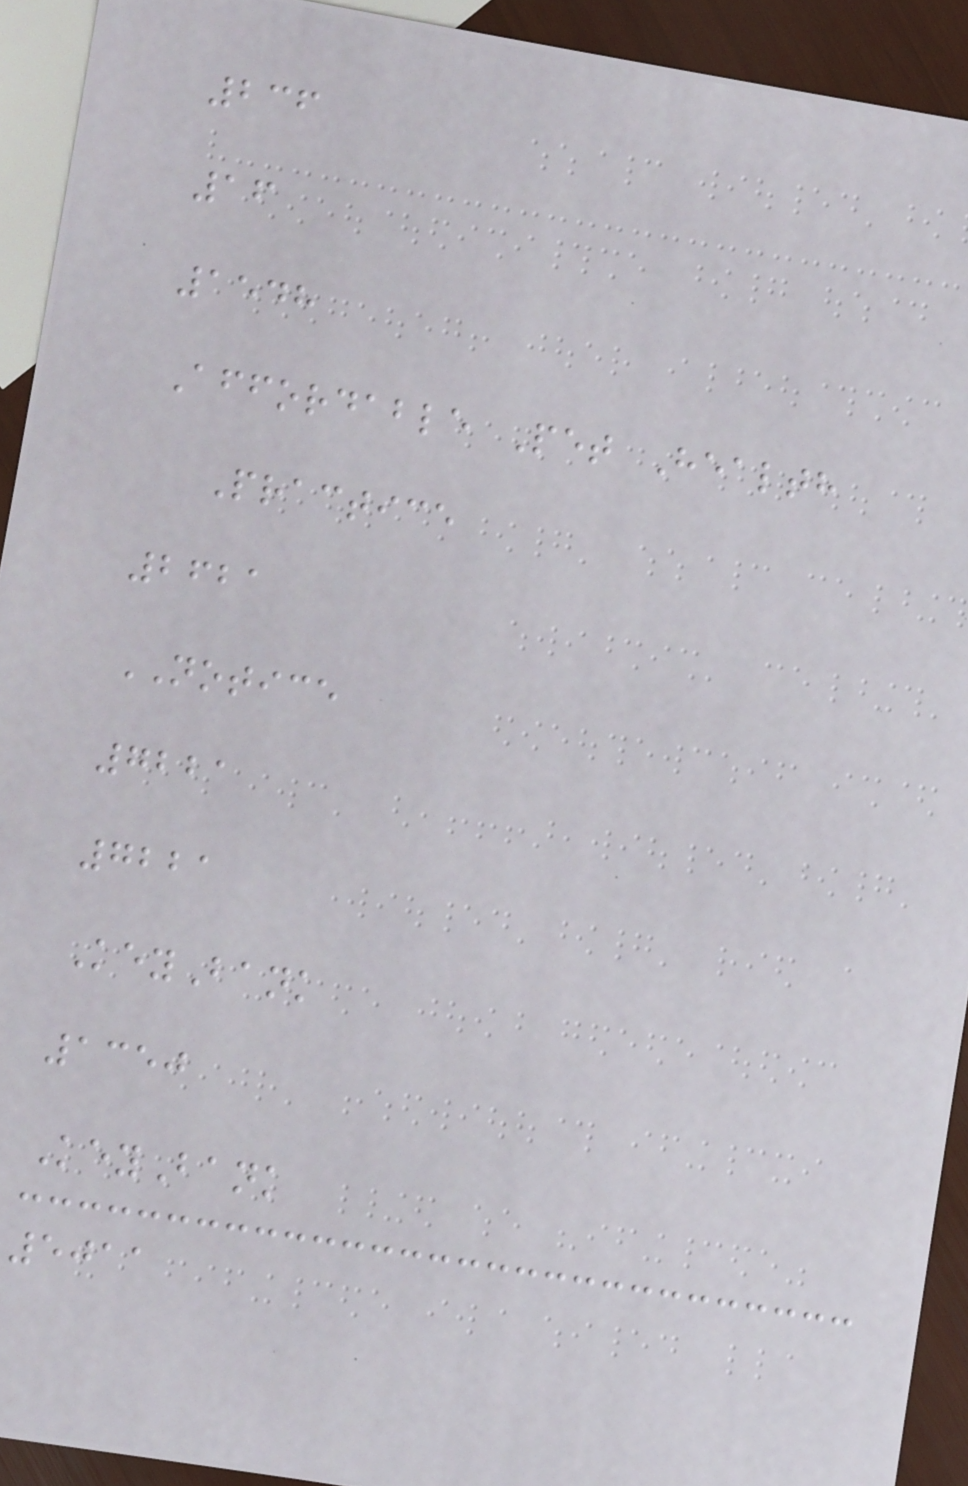236
16
1548
Affordable Pet Health
Practice
2621
NOTICE
7221
7221
KeyBank
1350
KeyBank
5011
